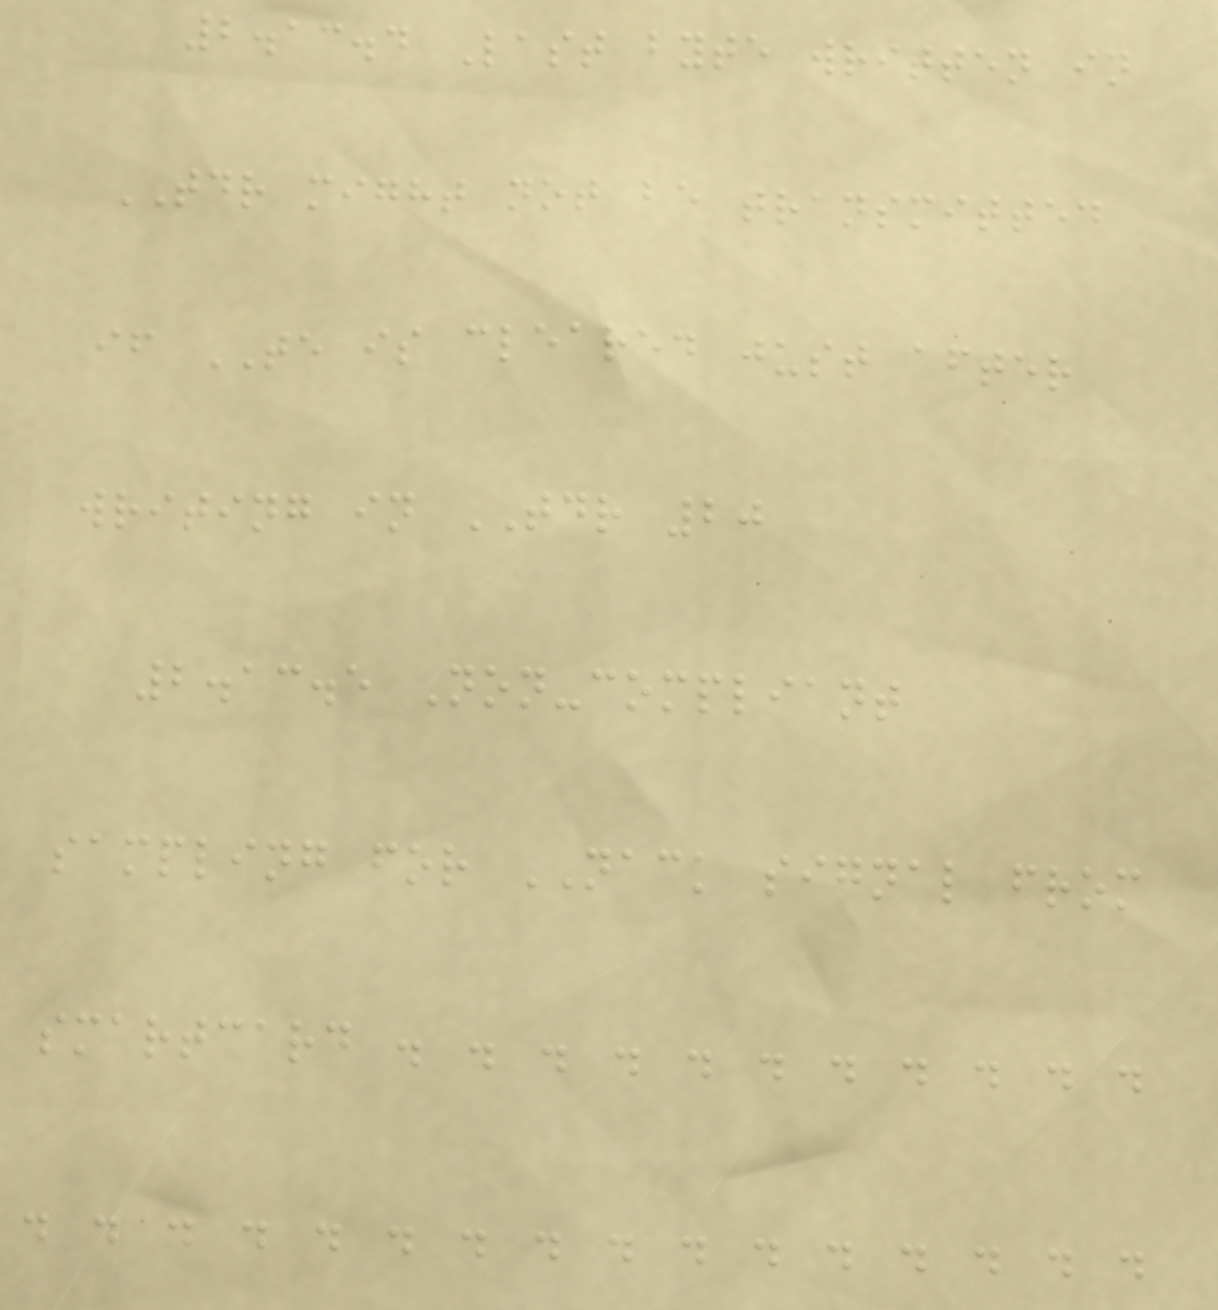2.13.4 Last byte written in
TDR might not be transmitted
if TE is cleared just after
writing in TDR 20
2.13.5 Non-compliant
sampling for NACK signal from
smartcard . . . . . . . . . . .
. . . . . . . . . . . . . . . .
